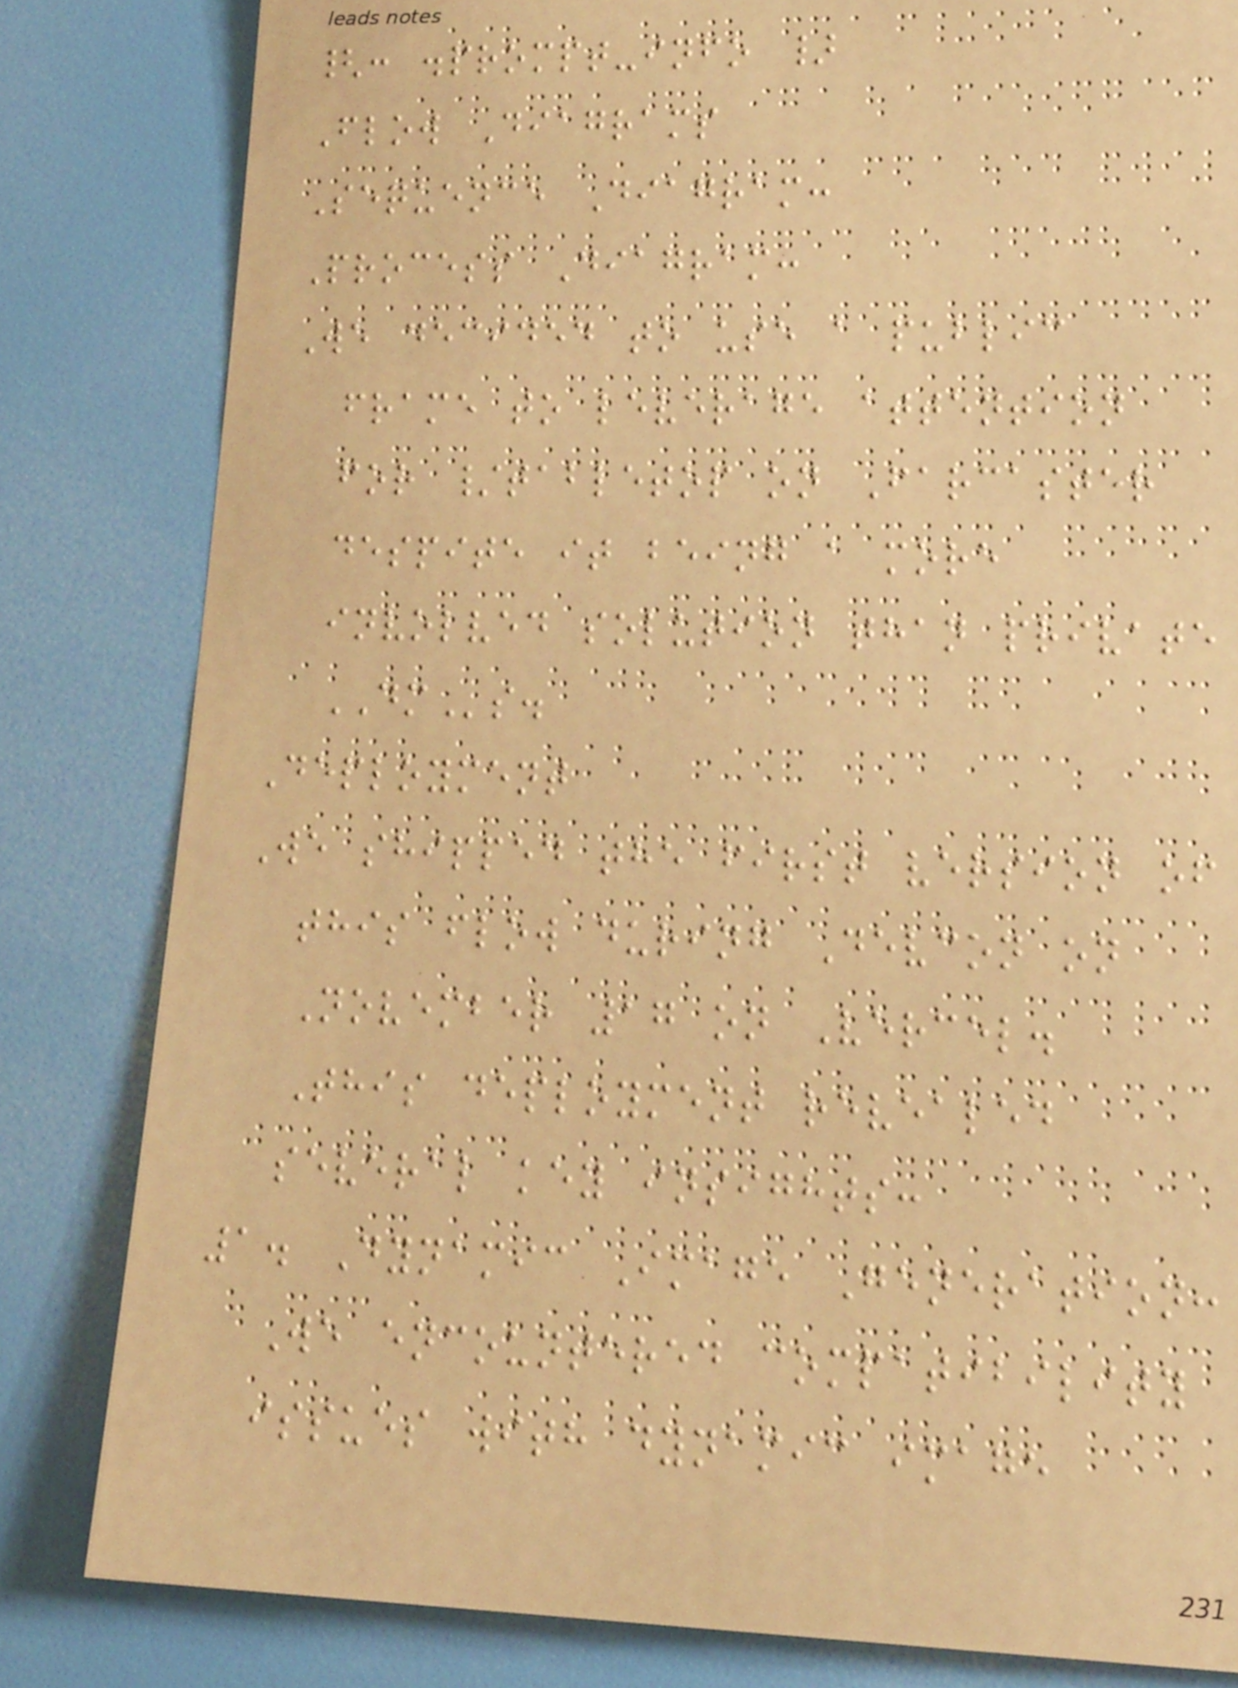{: .prompt-info }
Flow Diagrams
Sequence Diagram:
Process Diagram:
We decided to use a public
frame to leverage attention
for /tabletop on Farcaster
despite it being a more
involved solution than private
DMs.
Deployment
We shipped the first version of
this flow during Devcon on
November 17 on Vercel.
This deployment revealed
several key insights:
1. Dynamic Image Generation:
We encountered compatibility
issues with dynamic image
